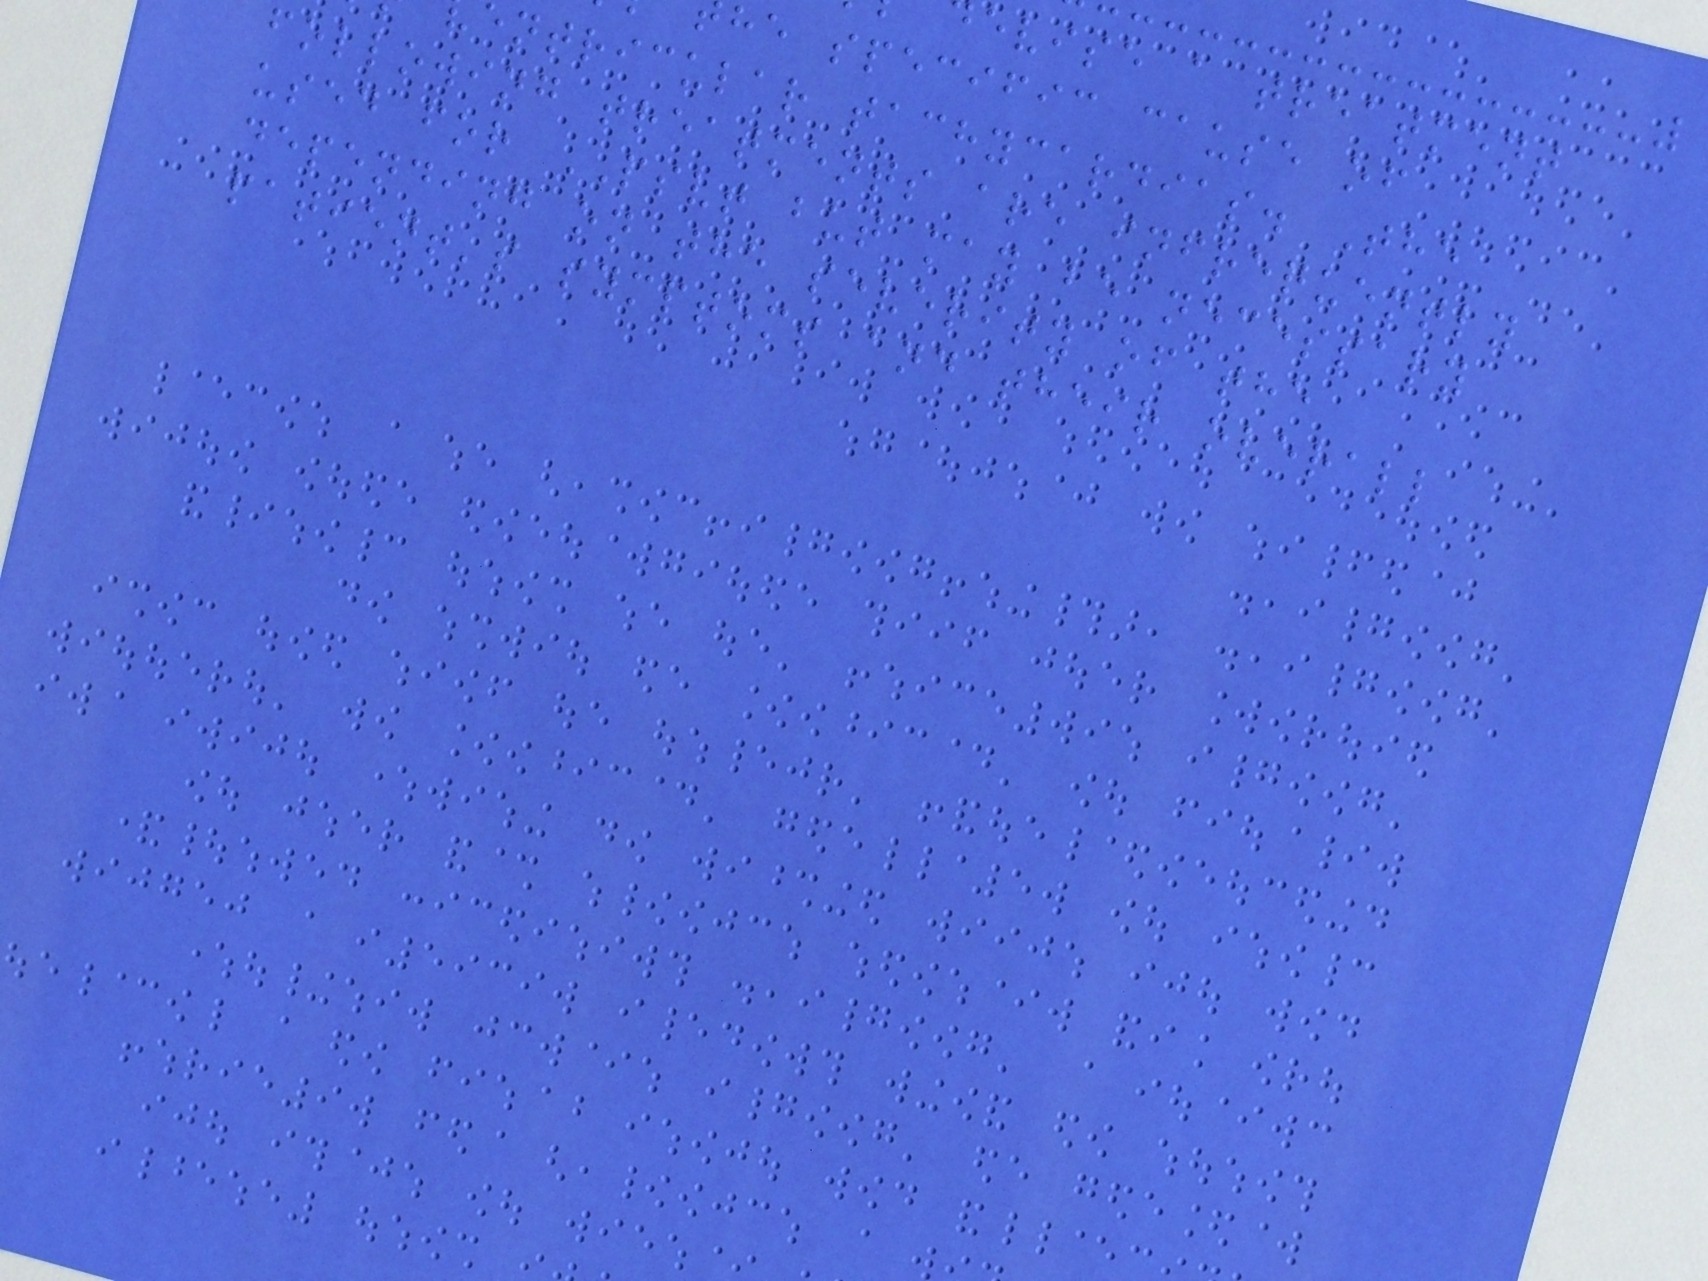evise a treatment
he specific cause of
entricular tachycardias. The
following treatments are infrequently
used for PSVT but may be necessary
depending on the severity of the
patient's symptoms and their overall
